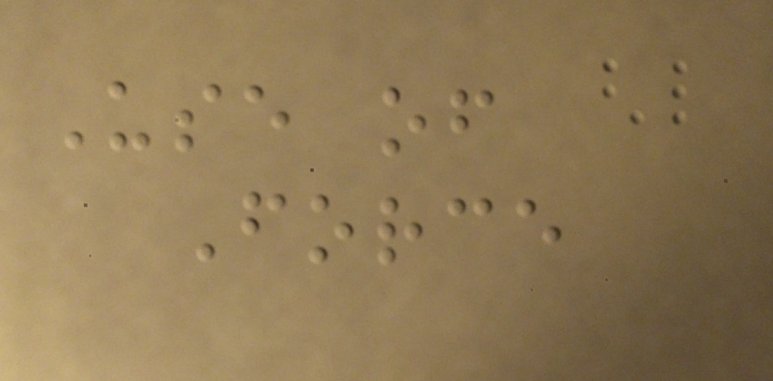Use of
Force
